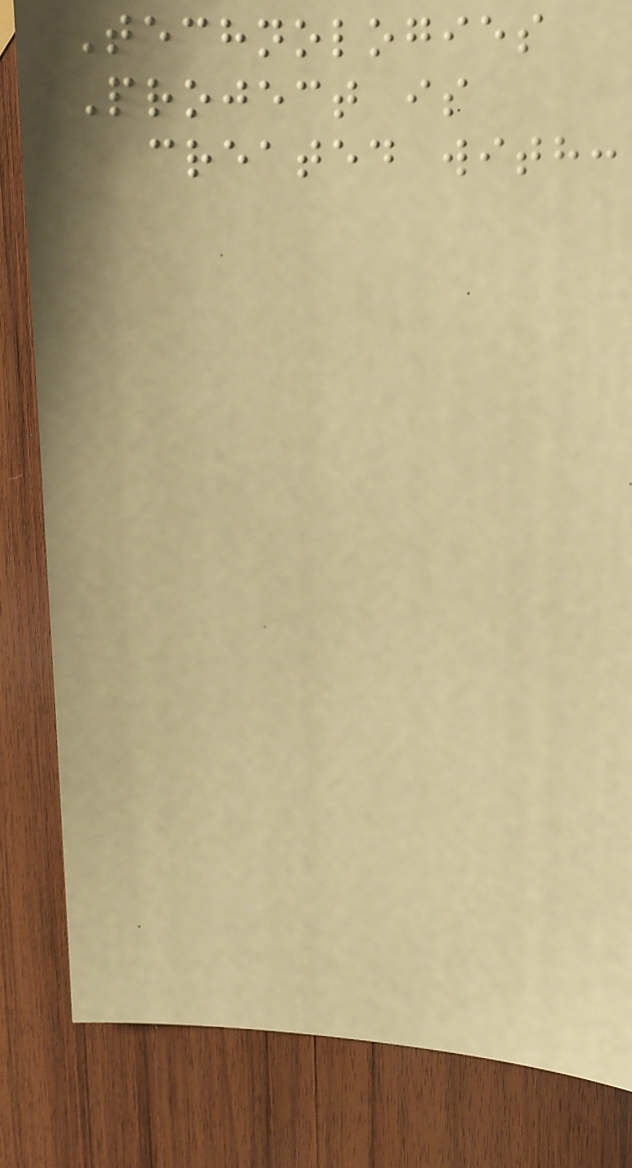Technologies
Project is
created with:
